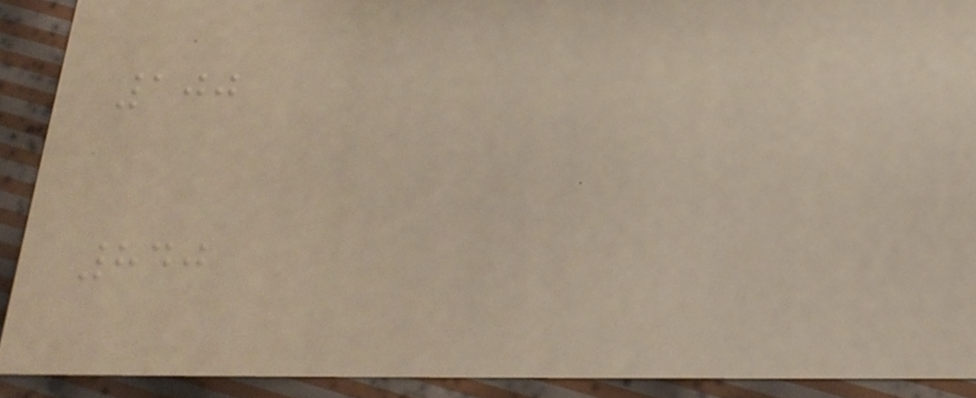100
840
